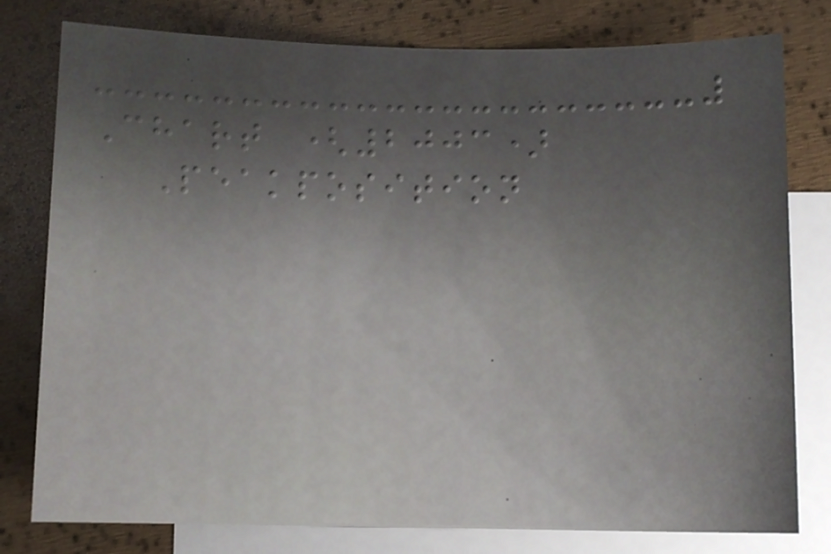Chart (2003)
Peakposition
